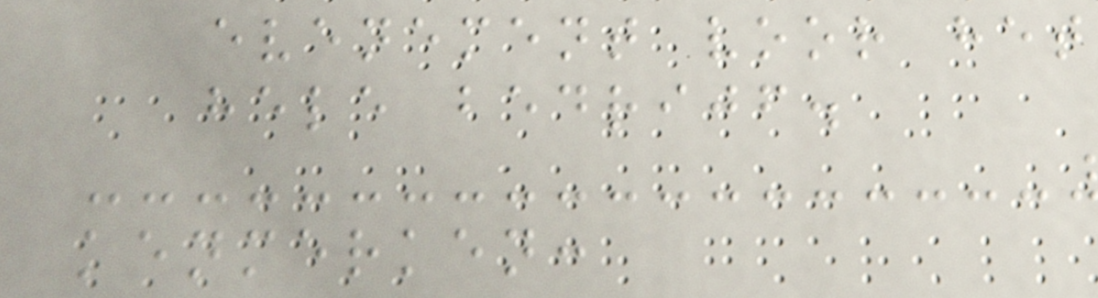evenement voor het
hele bedrijf.
kenmerken:
